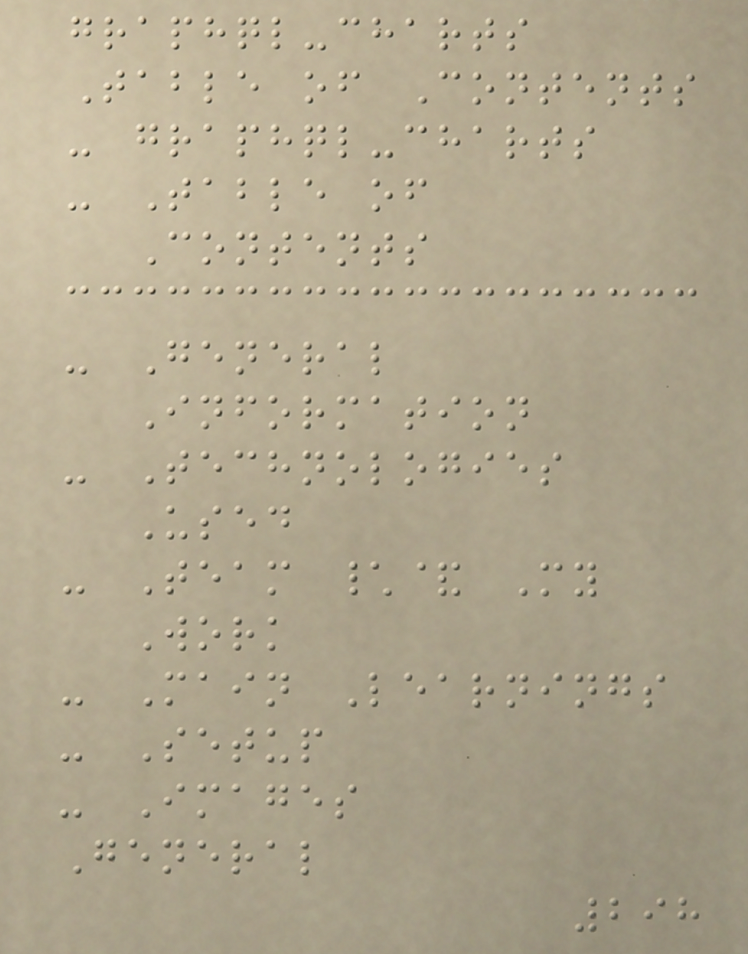graphql-charts
Table of Contents
- graphql-charts
- Table of
Contents
- General
Information
- Technologies
Used
- Team \& My
Work
- Main Learnings
- Setup
- Images
General
298
